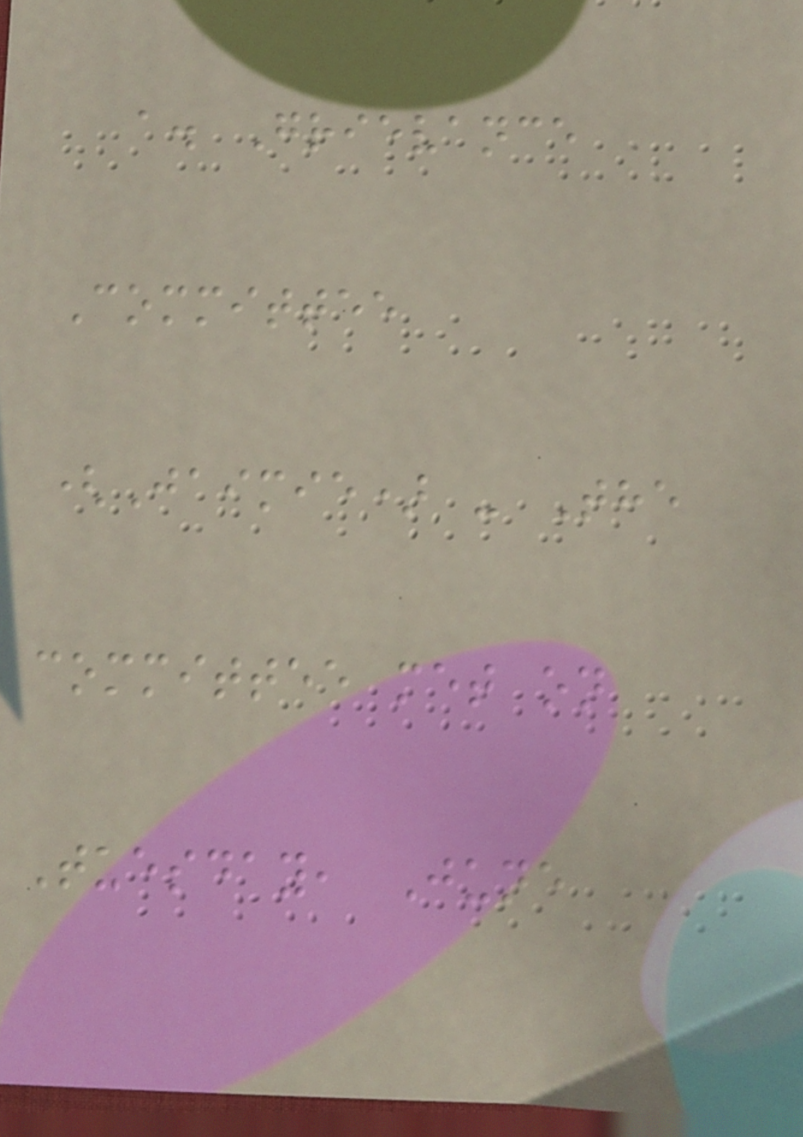a. Grievance
Committee
(Jaimie) - The
committee met on
Tuesday, June
